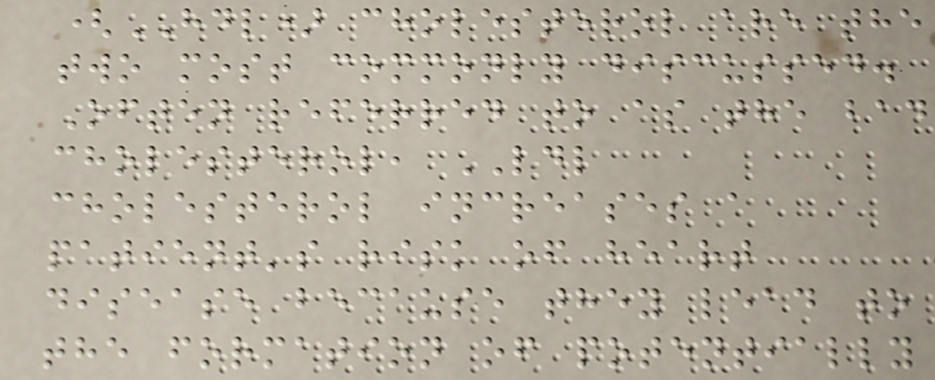(HDL) cholesterol are the
two most commonly discussed.
Often referred to as the bad
cholesterol, LDL
cholesterol increases a
patient's risk of heart
disease because they lead to
the formation of potentially
